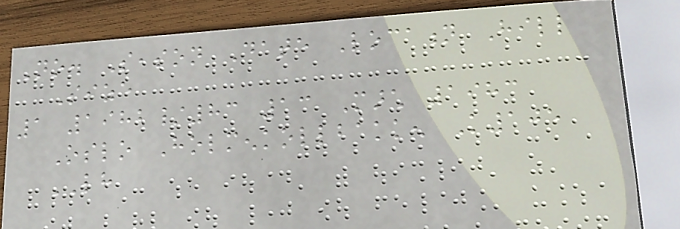No. Season Date Location Hill
Size
1 1982/83 13 March 1983
Oslo Holmenkollbakken K105
LH
